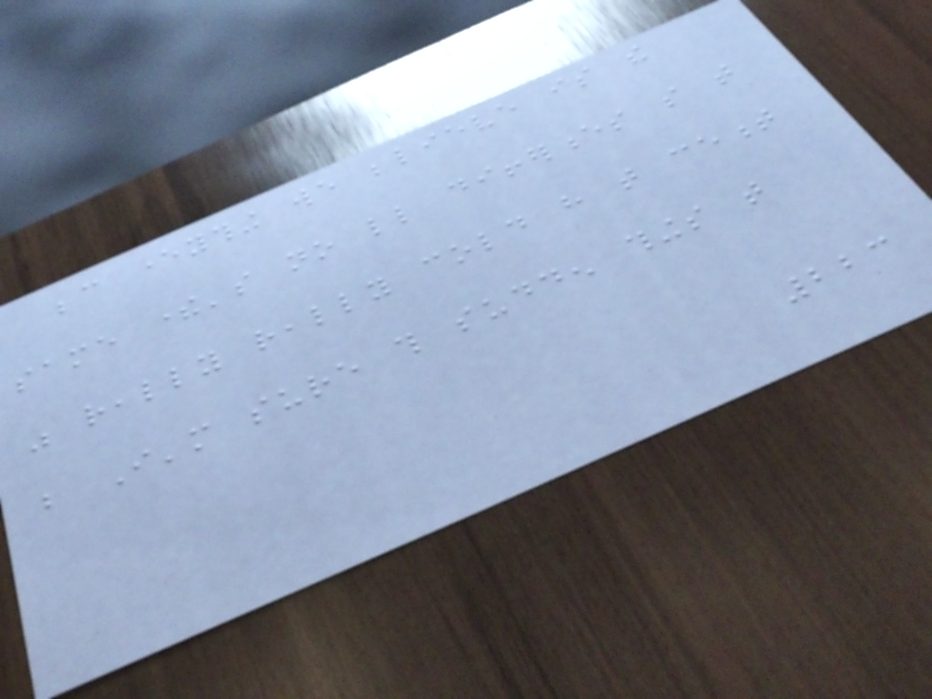because everything we believe is the
same there's no little differences so that
was really really cold have that cement
but I'm sure this sudden things that
223
